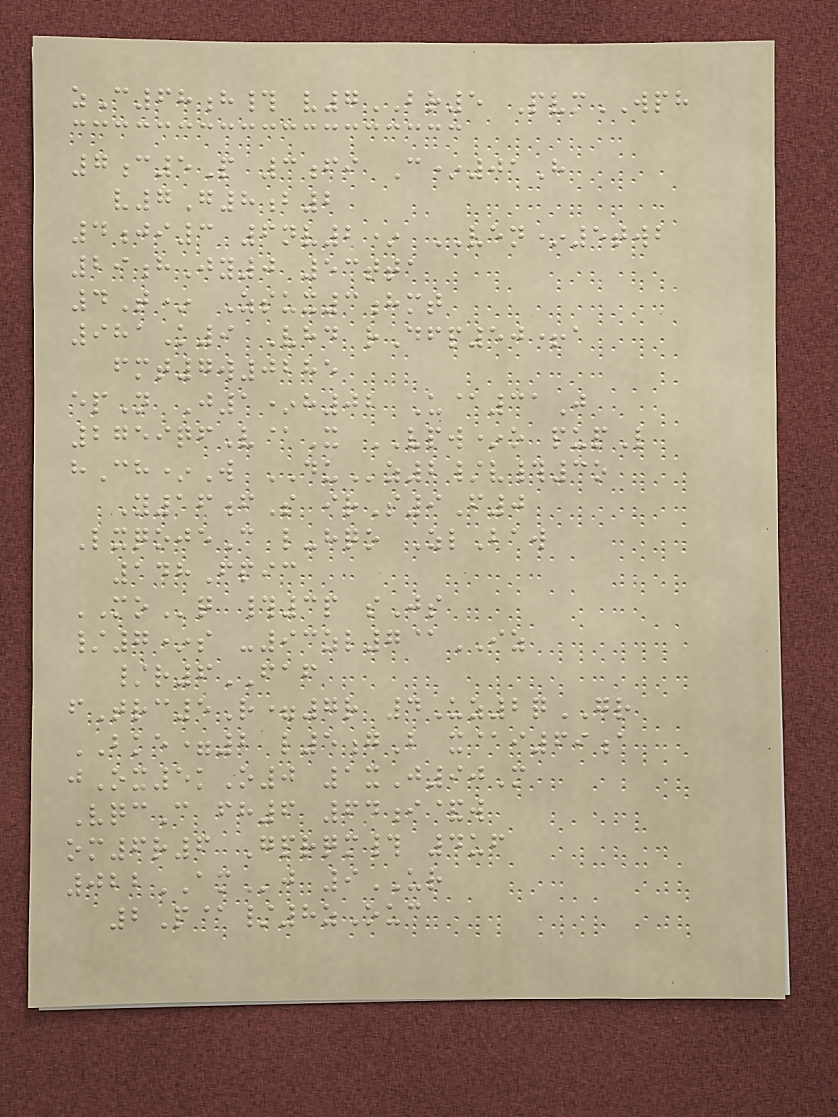zC68h# v7BR5 PvmWPH
7c5P 3fi C*01H
v7G8b2
4ji3 6nv2* VEN*5twb
29hJy0 53tta
4T* Zsux3hmt
981K9 Vhd rDfp50+a
fmt7w0285
epN J1*h02 U@31J
2759qfV@X VPW*o pupL
hCh*W DUz2/v#3o
Y16fS irS9F0
LxqojeC l-hqo ZlBaw
148Fpic
MOq #3p sJs
/7*s -93zl7@IZ
/r6FAF
fTrc5R=7r 4Uz2qGR
BKE=2 l5gB x@i69a
jOx5kO0 1xJ90M
VqcC fh6 64i&w
om6r6 Gprqm# 4uf
022AMj 9UR
2P@/8zOuc
